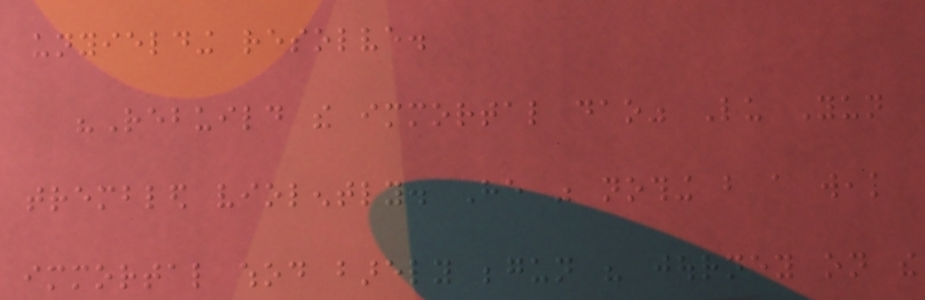unyielding resolve.
"Rebuild the immortal dao" Lu Yun
trembled violently. He was nothing but a weak
immortal whod barely begun his journey on the
